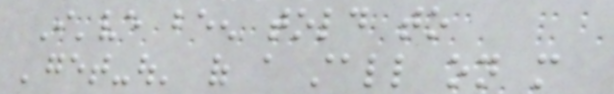I've been told to
'get-out' of a stall on more
